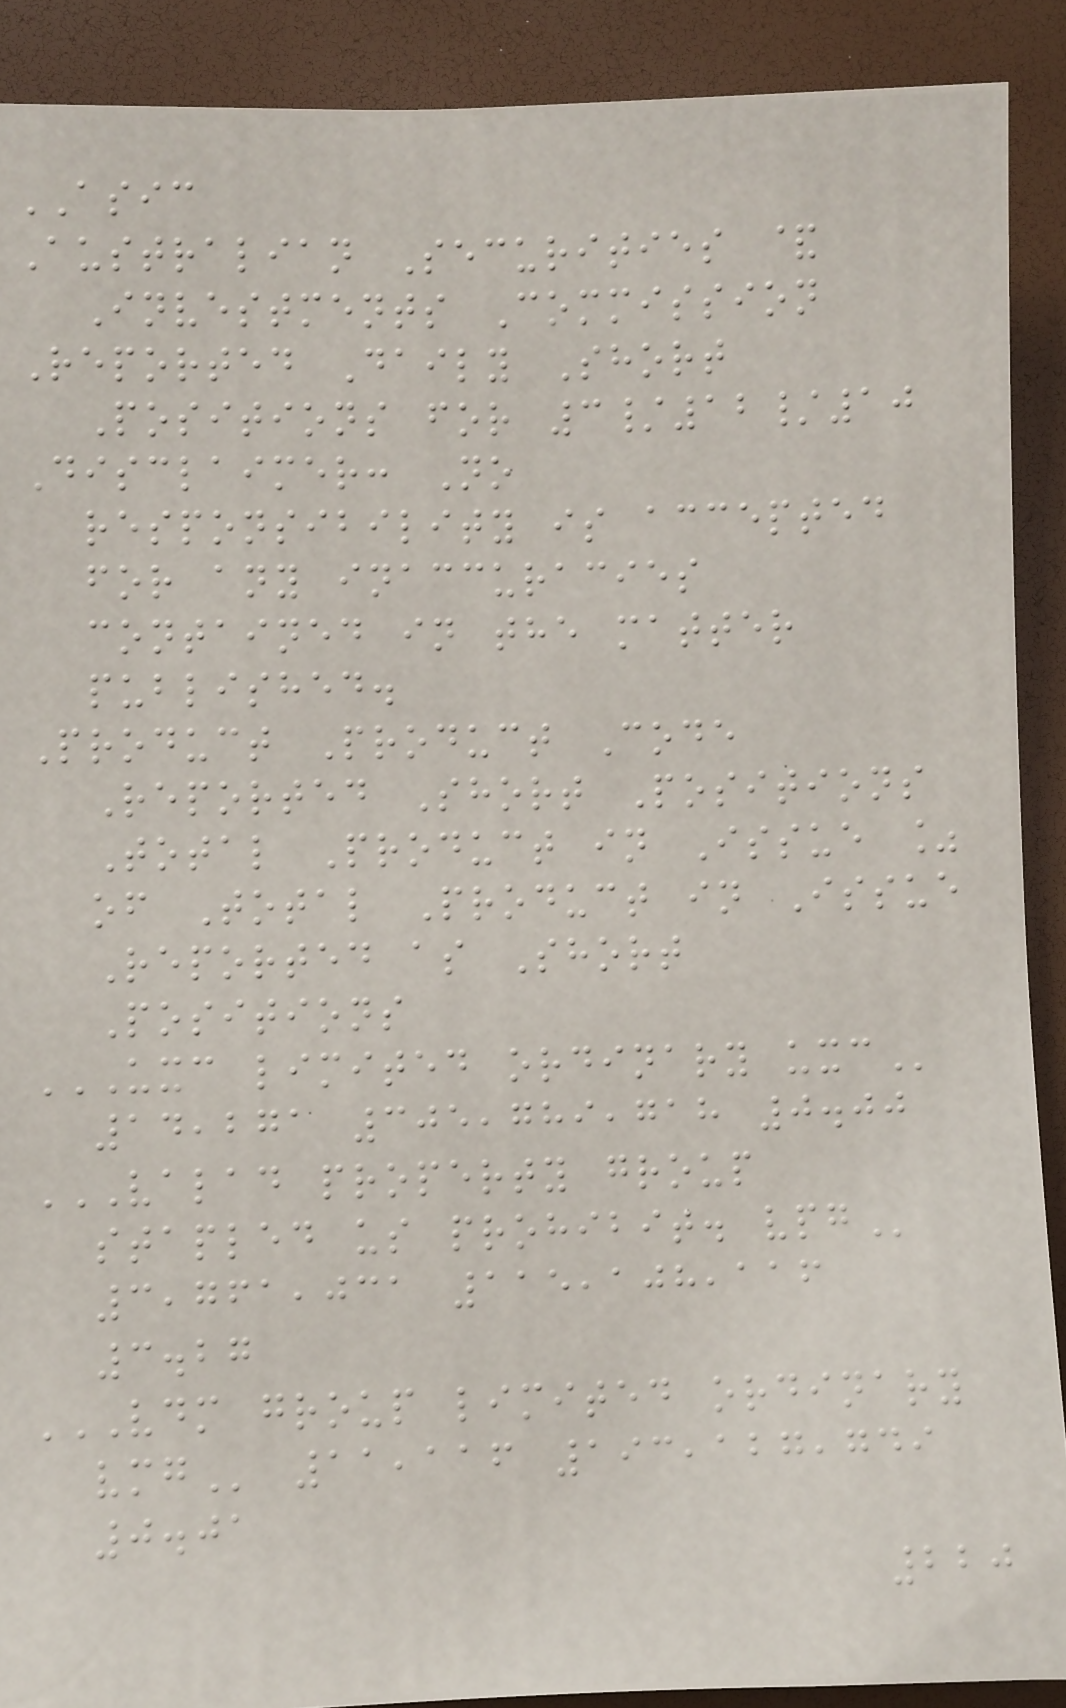ASIC
Australian Securities &
Investments Commission
Reported Daily Short
Positions for 3/12/10
Disclaimer: No
responsibility is accepted
for any inaccuracies
contained in the matter
published.
Product Product Code
Reported Short Positions
Total Product in Issue %
of Total Product in Issue
Reported as Short
Positions
UXC LIMITED ORDINARY UXC
14,271 305,789,718 0.00
VALAD PROPERTY GROUP
STAPLED US PROHIBIT. VPG
3,761,031 115,108,116
3.27
VDM GROUP LIMITED ORDINARY
VMG 11,116 193,127,749
0.01
220
